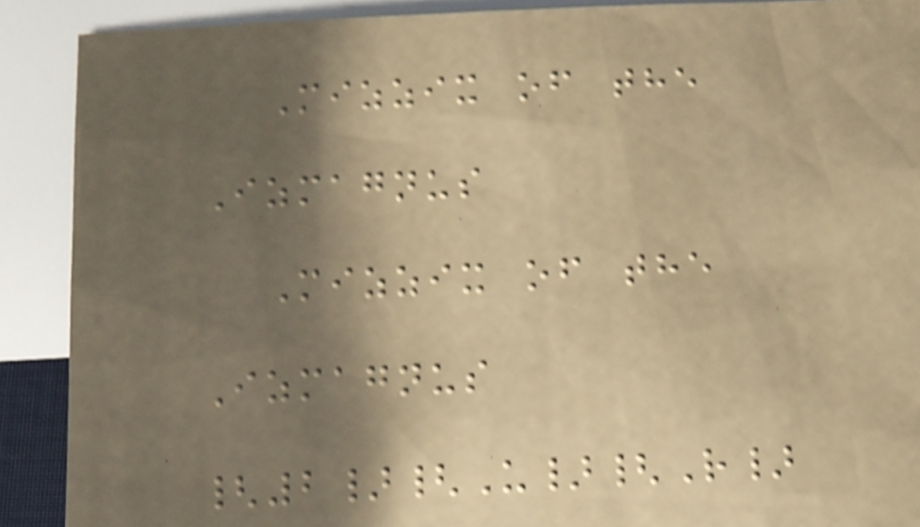Mizzix of the
Izmagnus
Mizzix of the
Izmagnus
{2}{U}{R}
